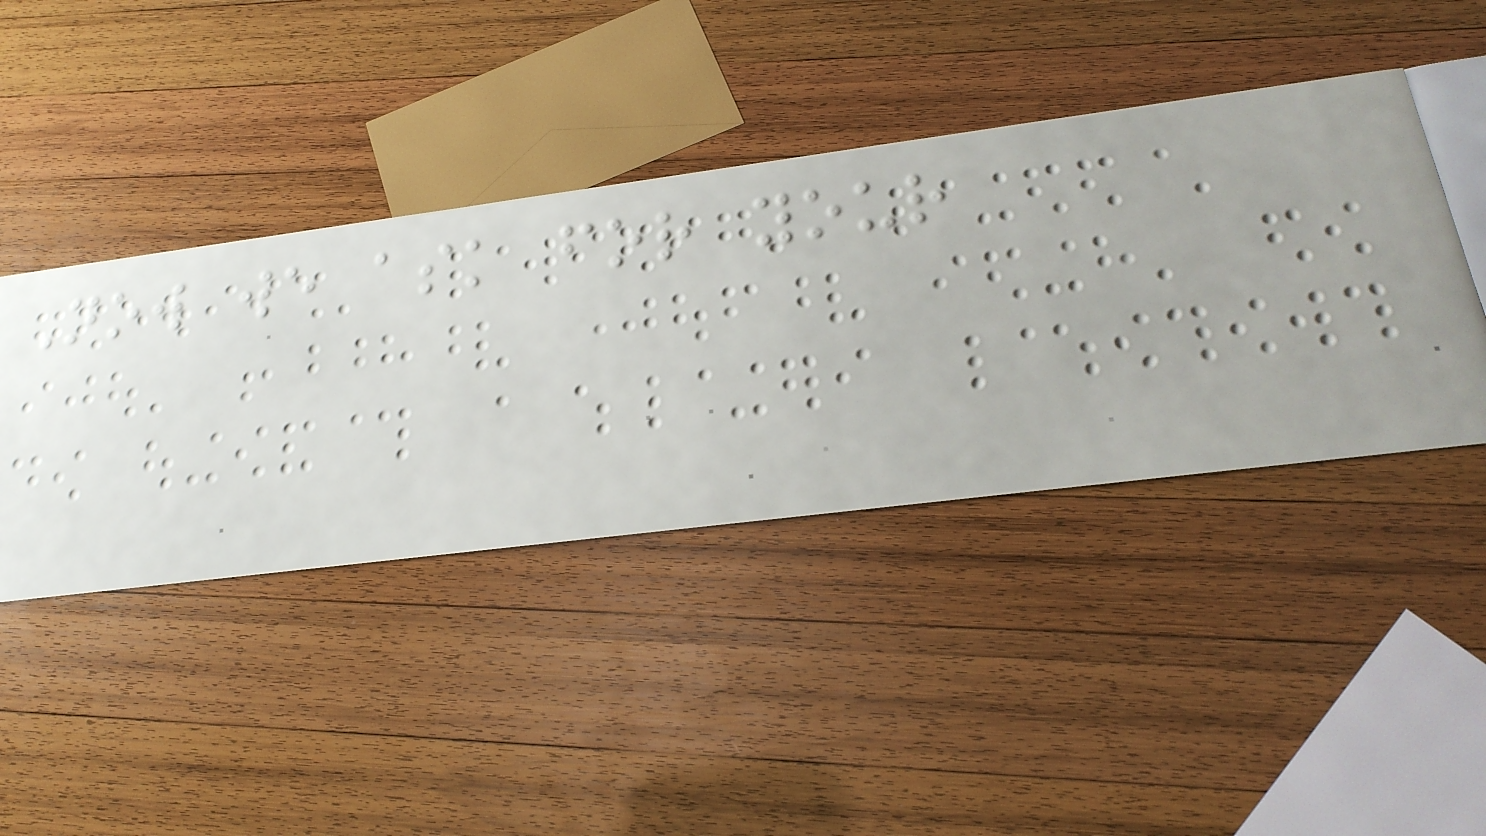Now we ask for your
